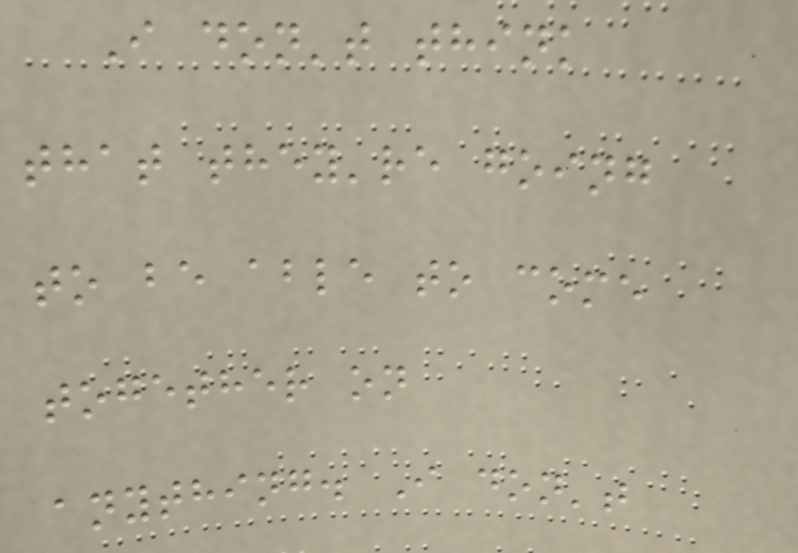I don't think
that they're going
to be able to come
together on
anything. I don't
